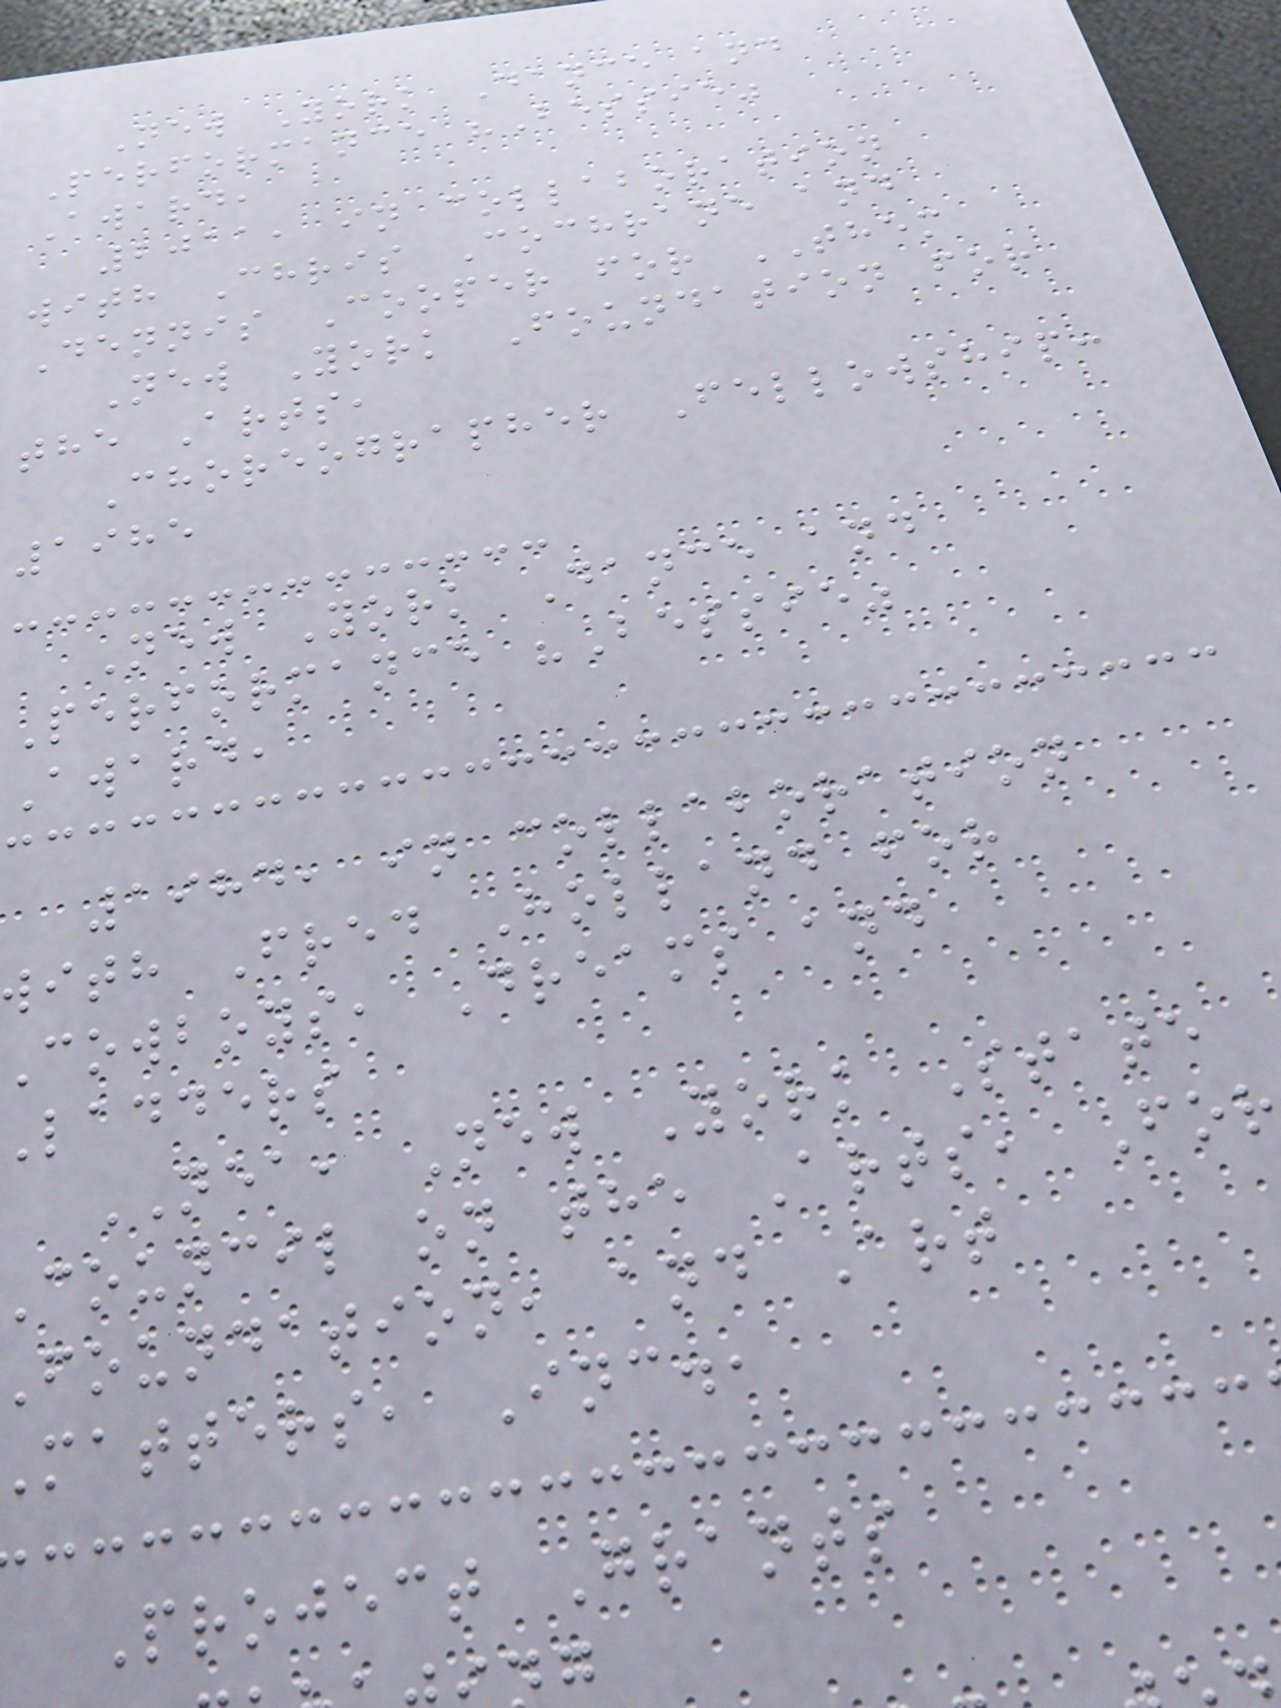New York Dance and
Performance "Bessie"
Award,
2011, in collaboration
with Chris Cochrane and
Dennis Cooper for THEM
New York Foundation for
the Arts,
Choreographer Fellowship:
1985
New York Dance and
Performance "Bessie"
Award,
1984, in collaboration
with Fred Holland for
cowboys, Dreams and
ladders
NEA, New York State
council on the Arts, For
foundation, and Art
matters, Inc.,
Project Grants
